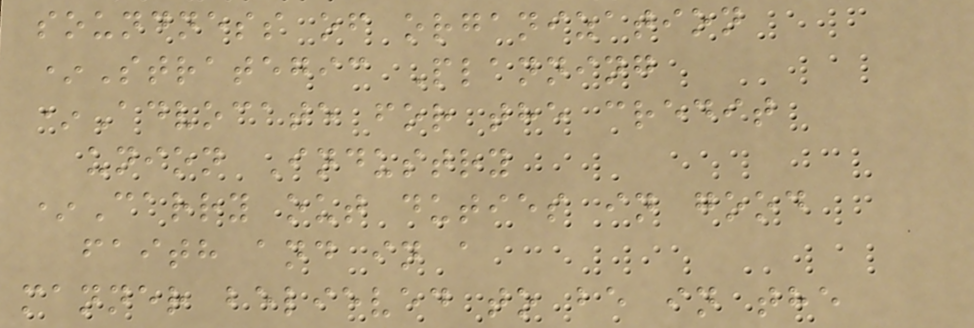soundness of organization
*Strategic Planning
*Advocate for the credit
union Industry
*Carry out duties in good
faith and in a
manner believed to be in the
